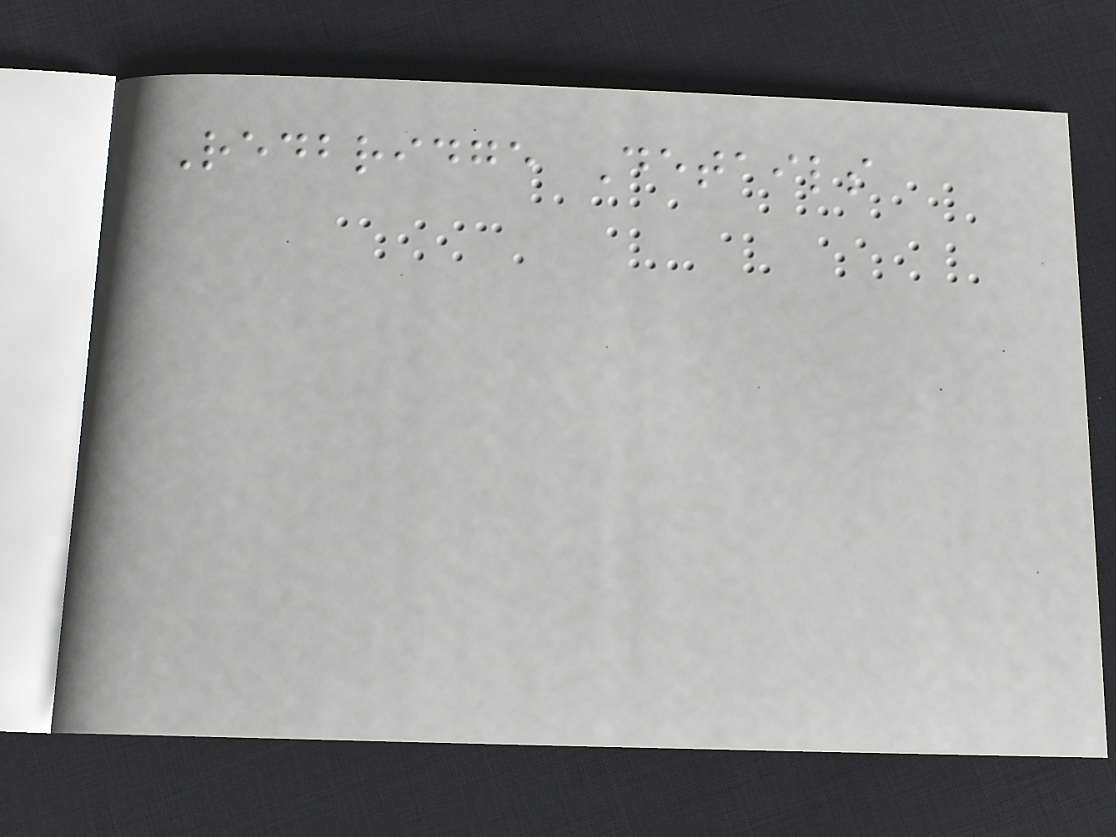Redbridge Details
